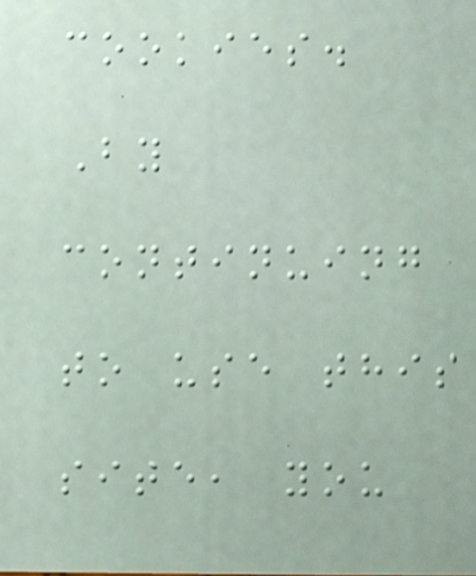cookies.
By
continuing
to use this
site, you
